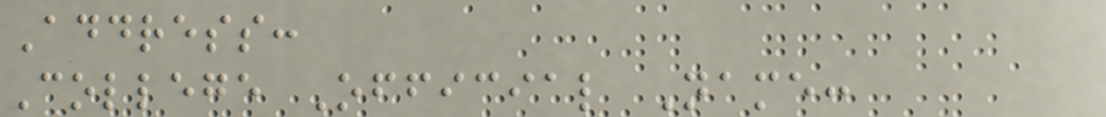Address:
College Official Name:
